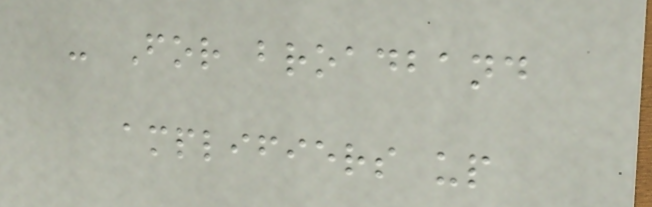- For broadband
amplifiers up
